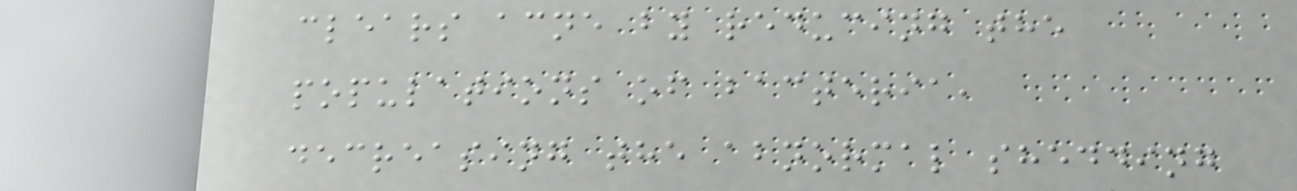clears acne by reducing the
populations of bacteria,
decreasing the abnormal shedding
